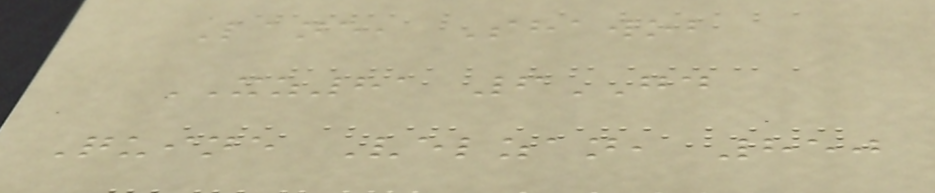Lane, Shawob
XZ81 6GD
Quine Velzan, 850
